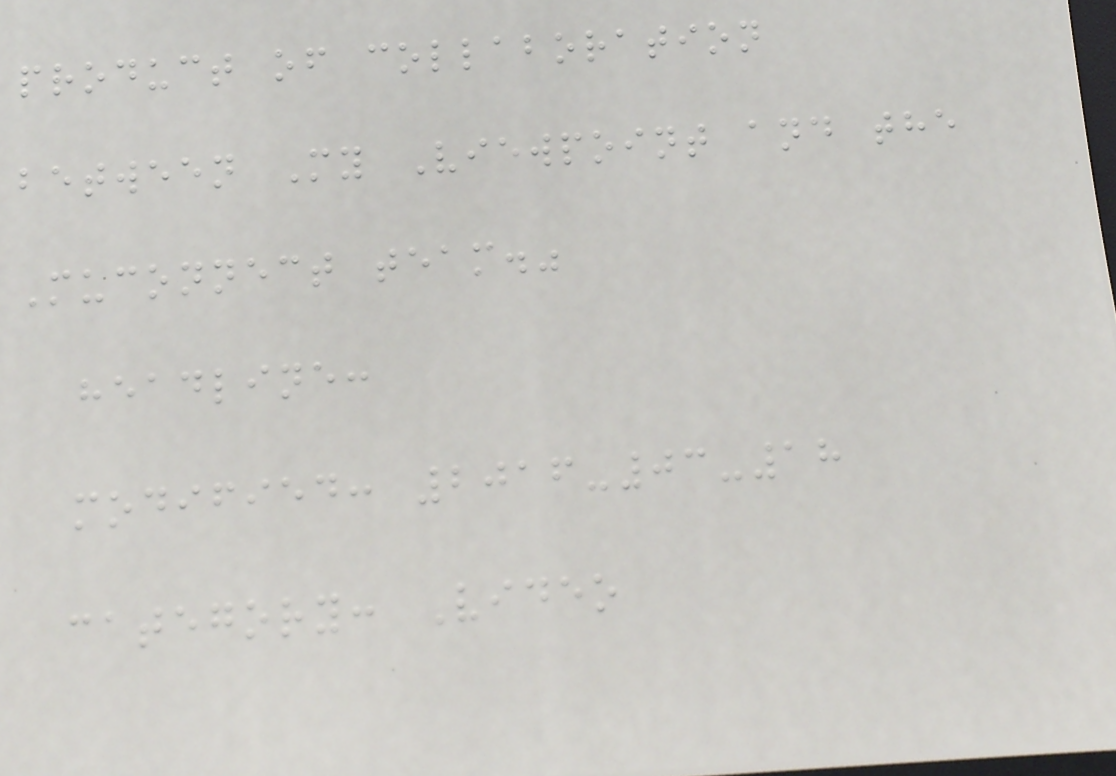product of collaboration
between My Viewpoint and the
Muconnect team."
headline:
modified: 2016-03-18
category: Video
